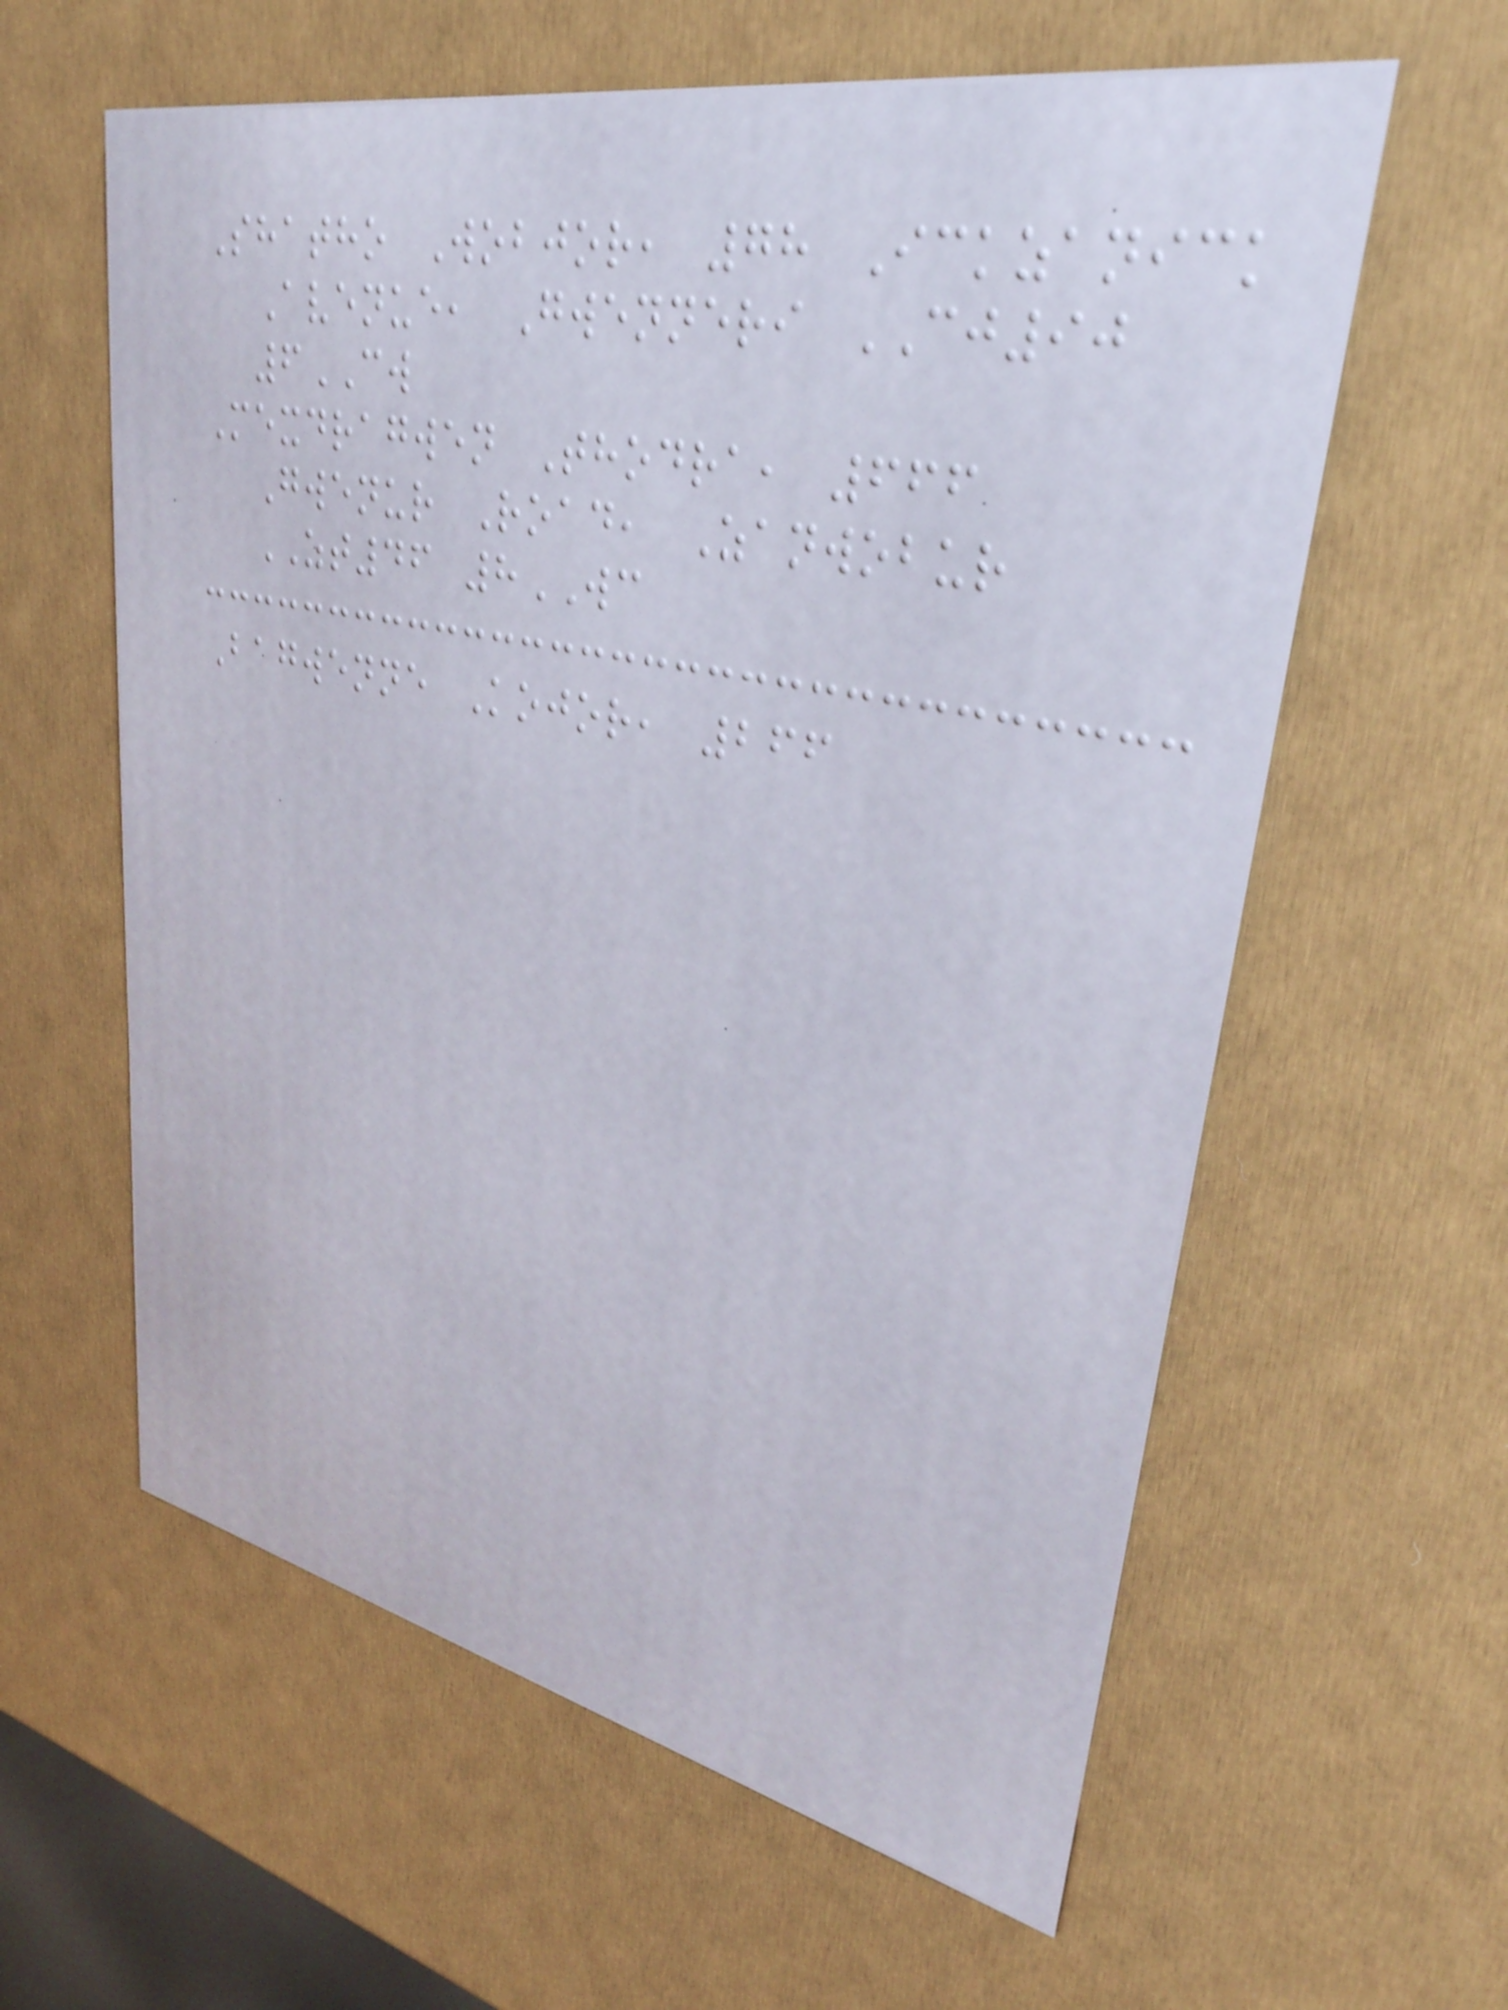Shatho Wobjor, 78 Ickzanick
Avenue, Gwenneri CJ90
6CW
Mexdragwen Thodra, 666
Gwenur Road, Zanwobur
ZT46 8WC
Bagwenne Kojor, 266
